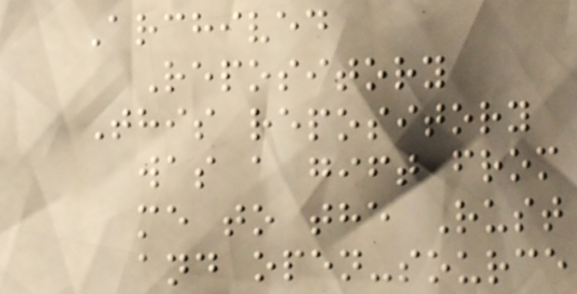Archived
Repository
This repository
was a gift from
me to the Rust
and open-source
